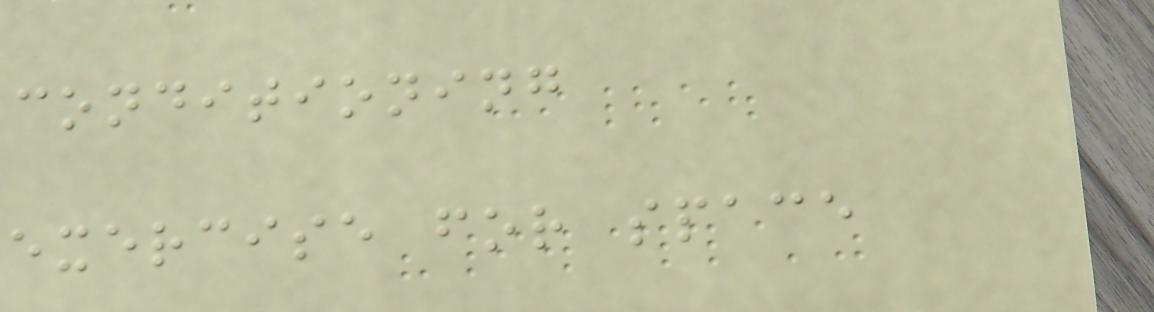conditioning
exercise for space
